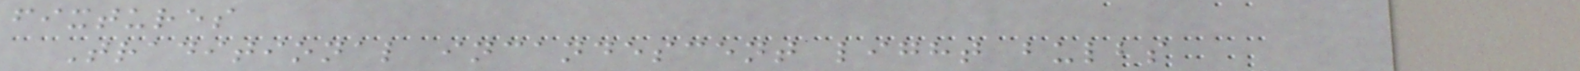fixtures
Traditional incandescent light bulbs
